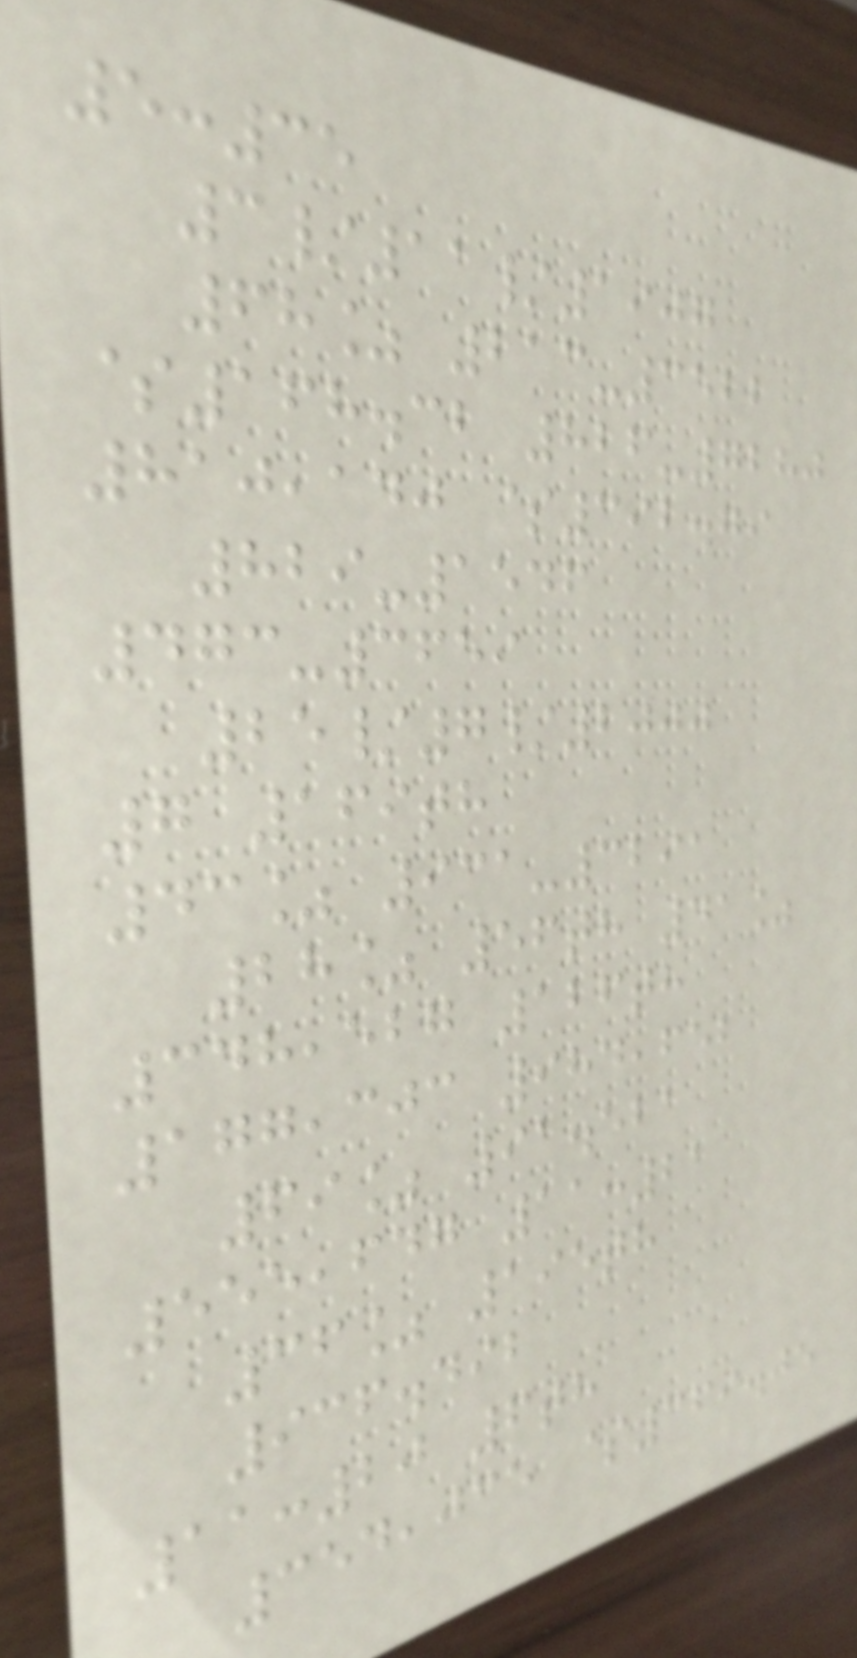5:35
3/11/1907
68% 213-3522
$168.32 826-7280
810,140 $392.79
829-1546
473-3659
25/7/2000
7 169th
43% 931-3291
28% 56th 41%
348,527 126th
177,303 984,652
69% 91.521
555,647 11:21
36% 195th
936.492
11:20 6th
354,035 $369.05
